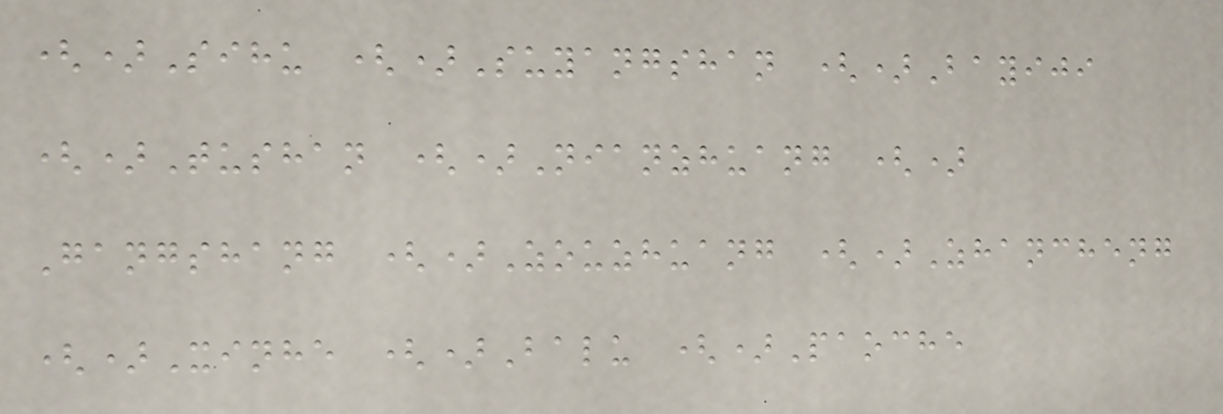()Sihu ()Suyangshan ()Bayiji
()Tushan ()Nianzhuang ()
Gangshang ()Zouzhuang ()Zhancheng
()Xinhe ()Balu ()Paoche
